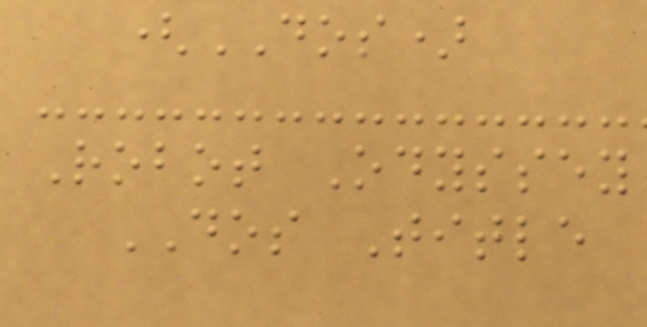(DOS)
Robot Odyssey
DOS Title
